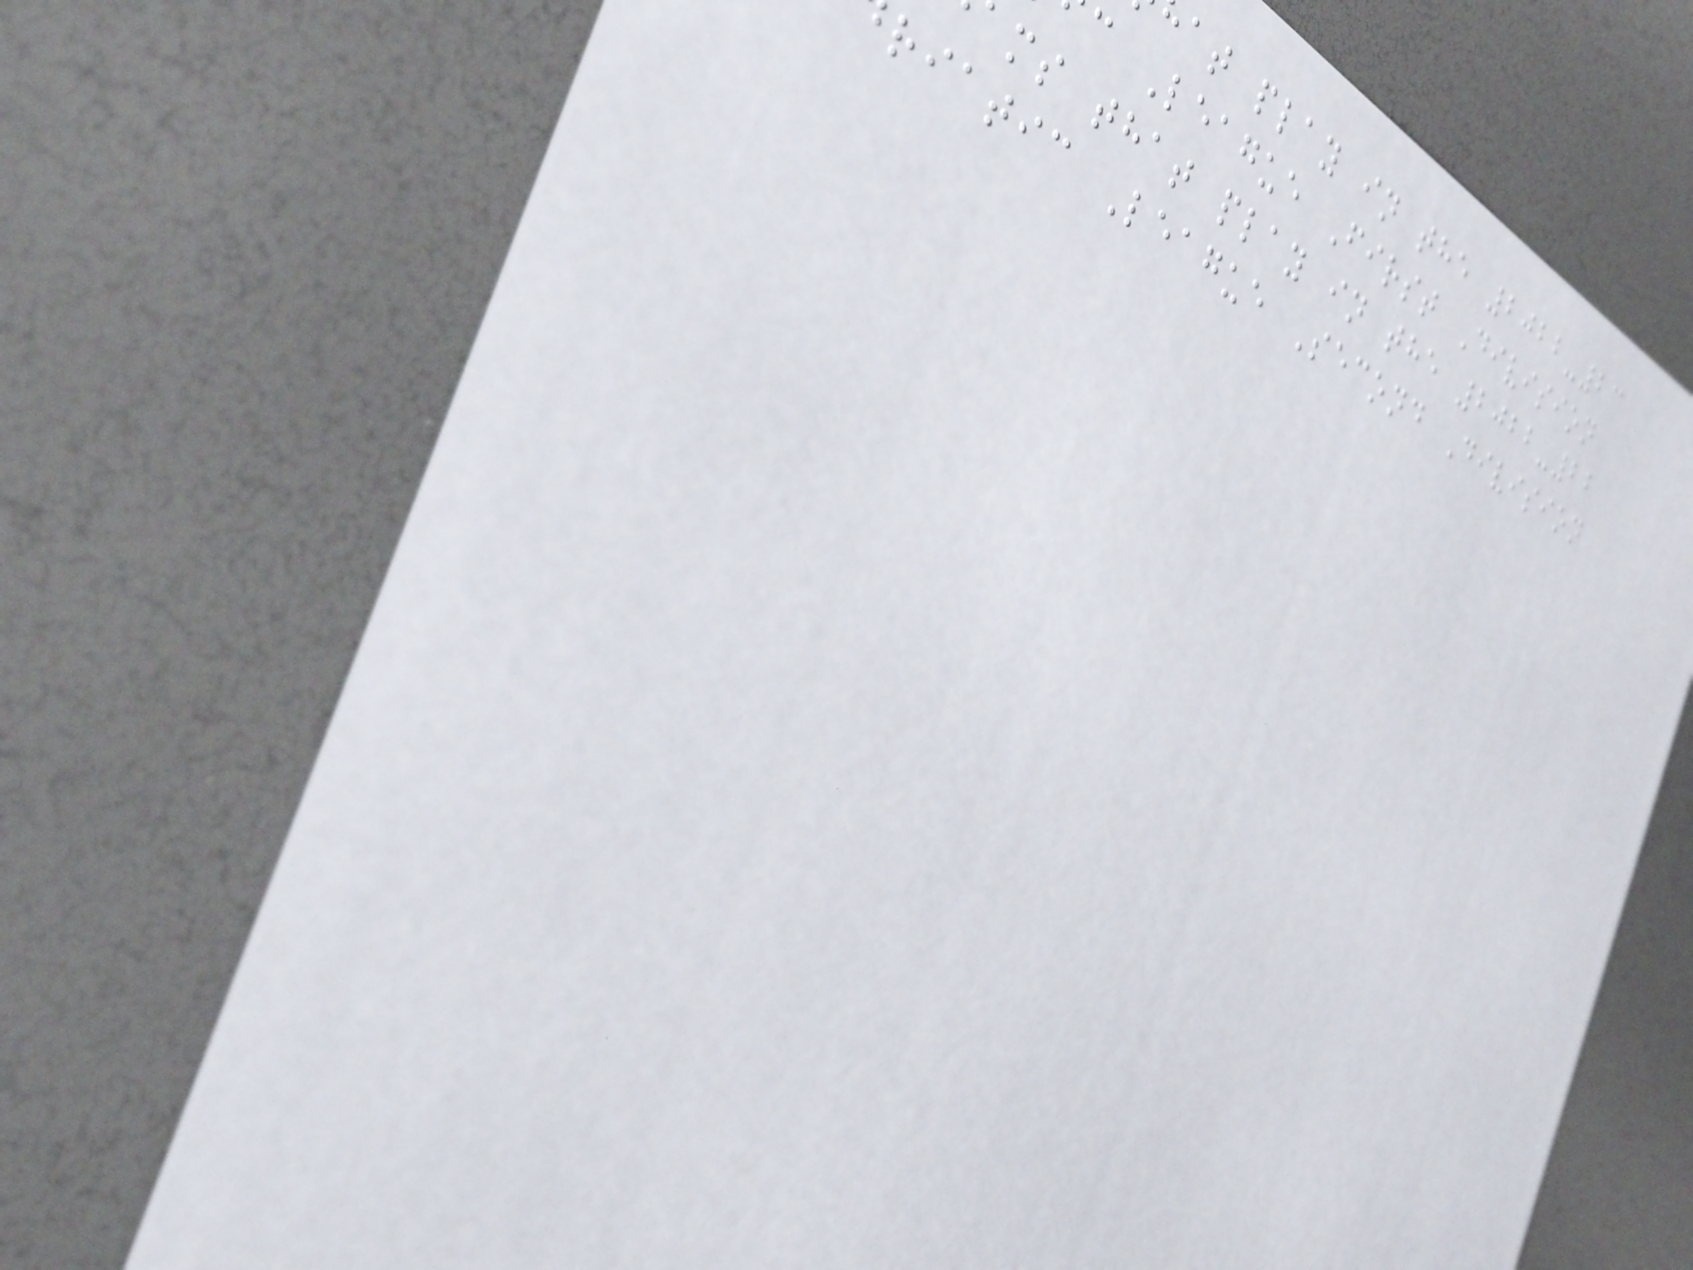at play in the 2022-23
c League First Division
ms that play in the 2022-22
riatic League Second Division
